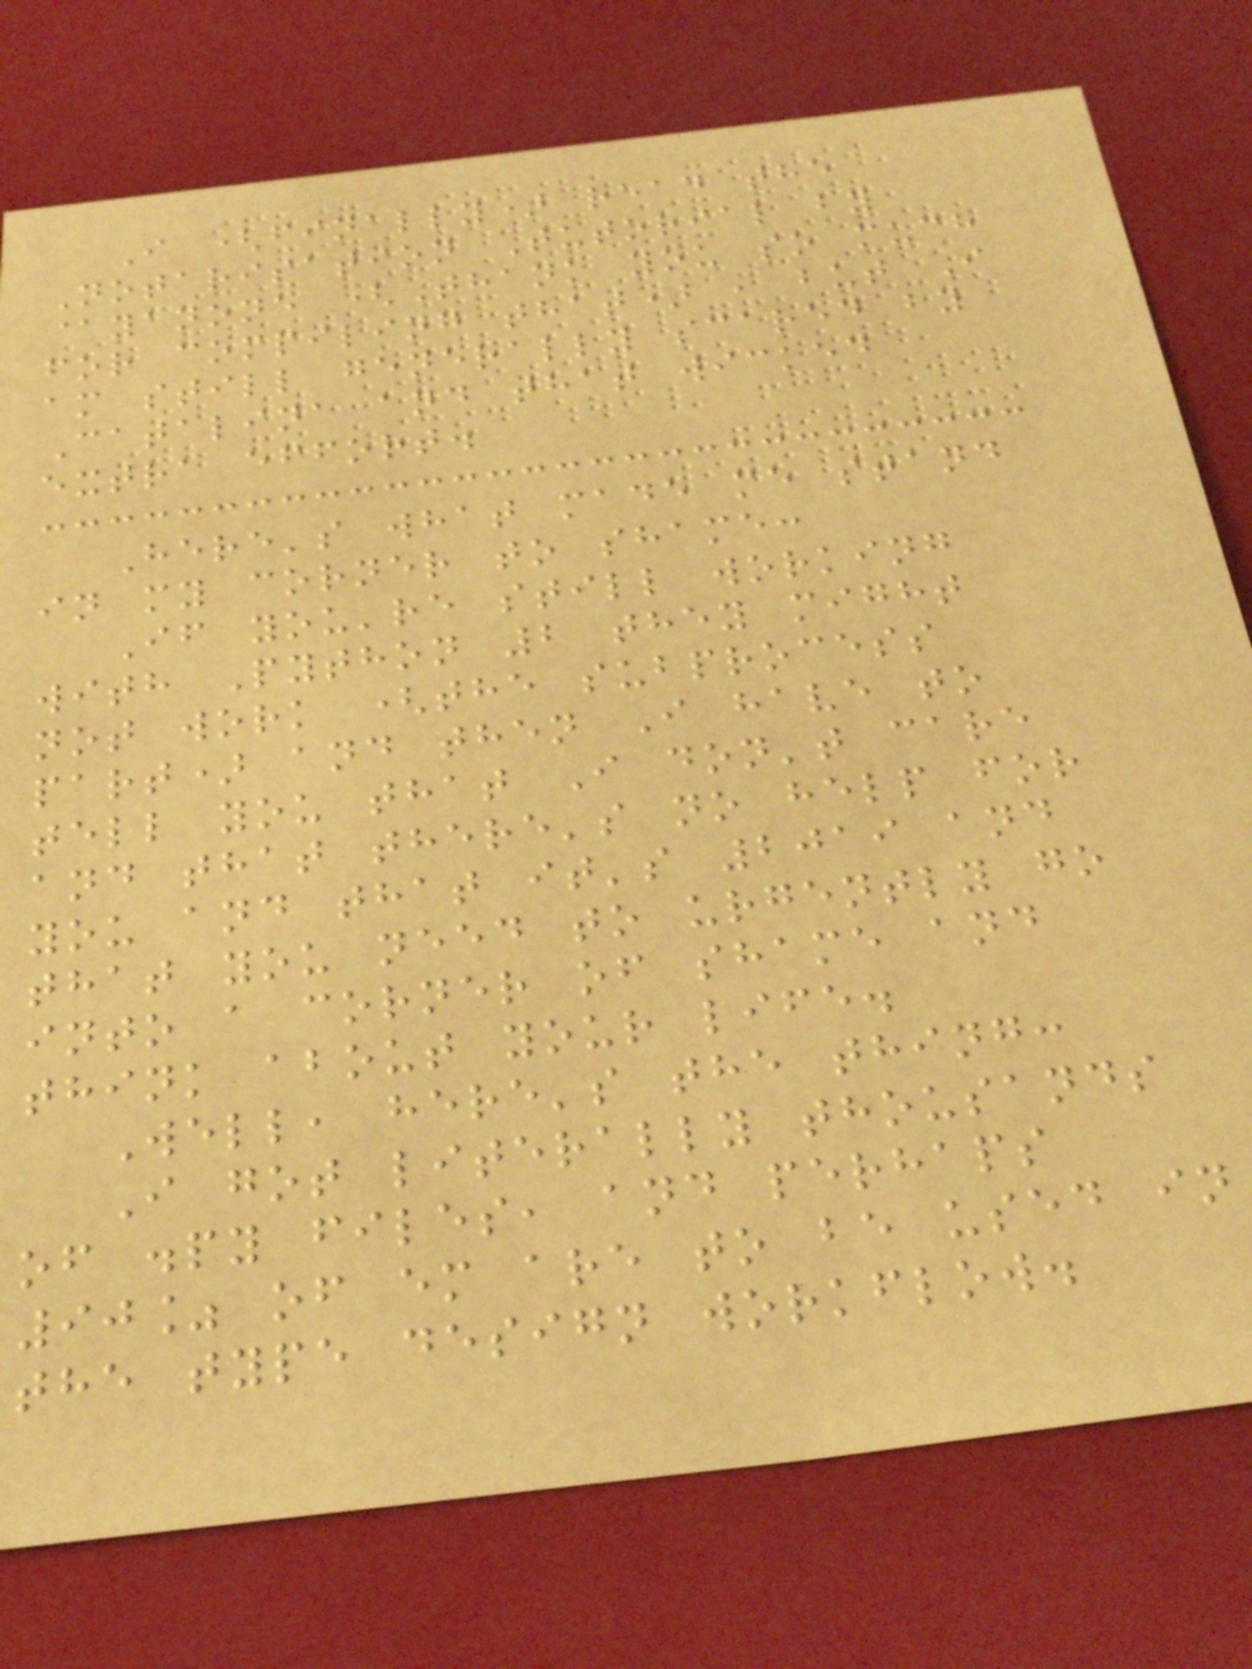I (finally) read the
Notarisation Tutorial by
@yanone (Thank you so much
for compiling that) , but I
am still generally scared by
Catalina and that wicked
extra effort.
Here's what made me stand
in my corner to shame:
If you're still working
with Python 2 they might
not work (the subprocess
part) and then I have to
tell you that I don't care
and that there's no help for
you and that it's 2019 and
that you need to urgently go
into a corner of shame and
think about your life.
Well, here's the thing:
I got literally thousands
of .py files, and perhaps
90% of em are to be used in
the type design workflow.
